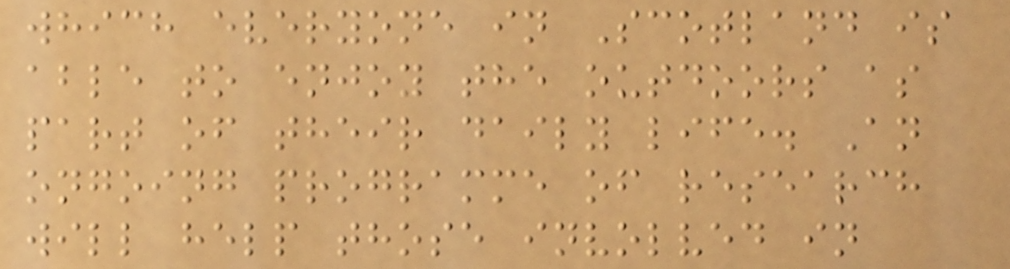which everyone in Scotland is
able to enjoy the outdoors as
part of their daily life. An
ongoing programme of research
will help those involved in
